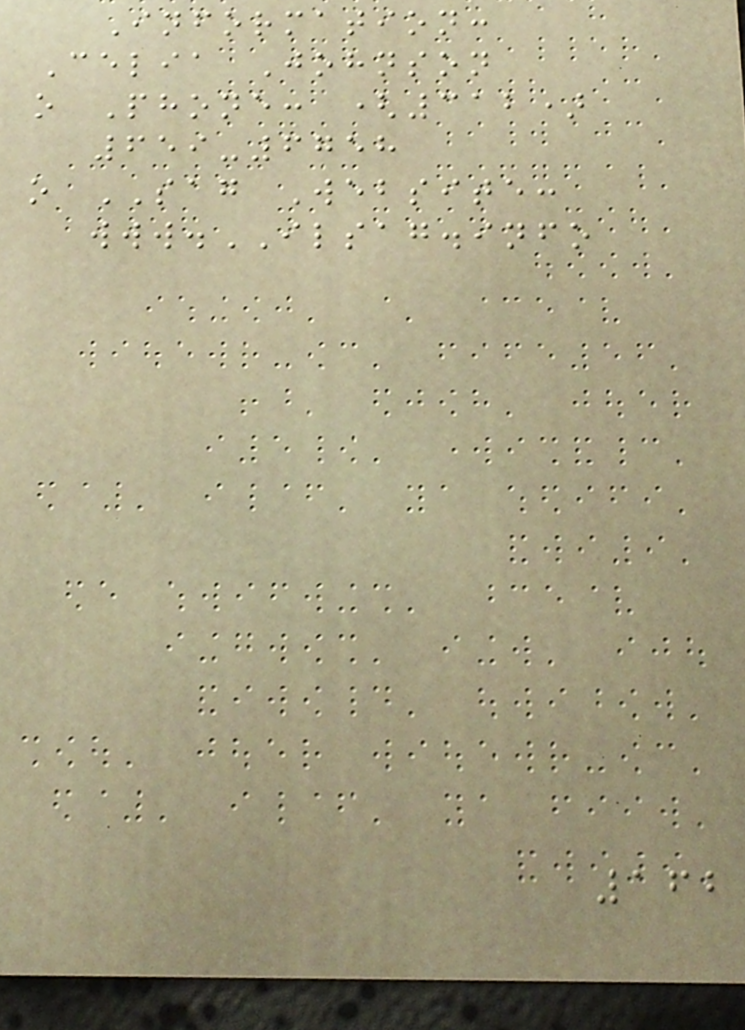Information:
Celia Johnson
o Phone: (312)
659-6758
o SAG Website:
www.ILSAG.info
162
